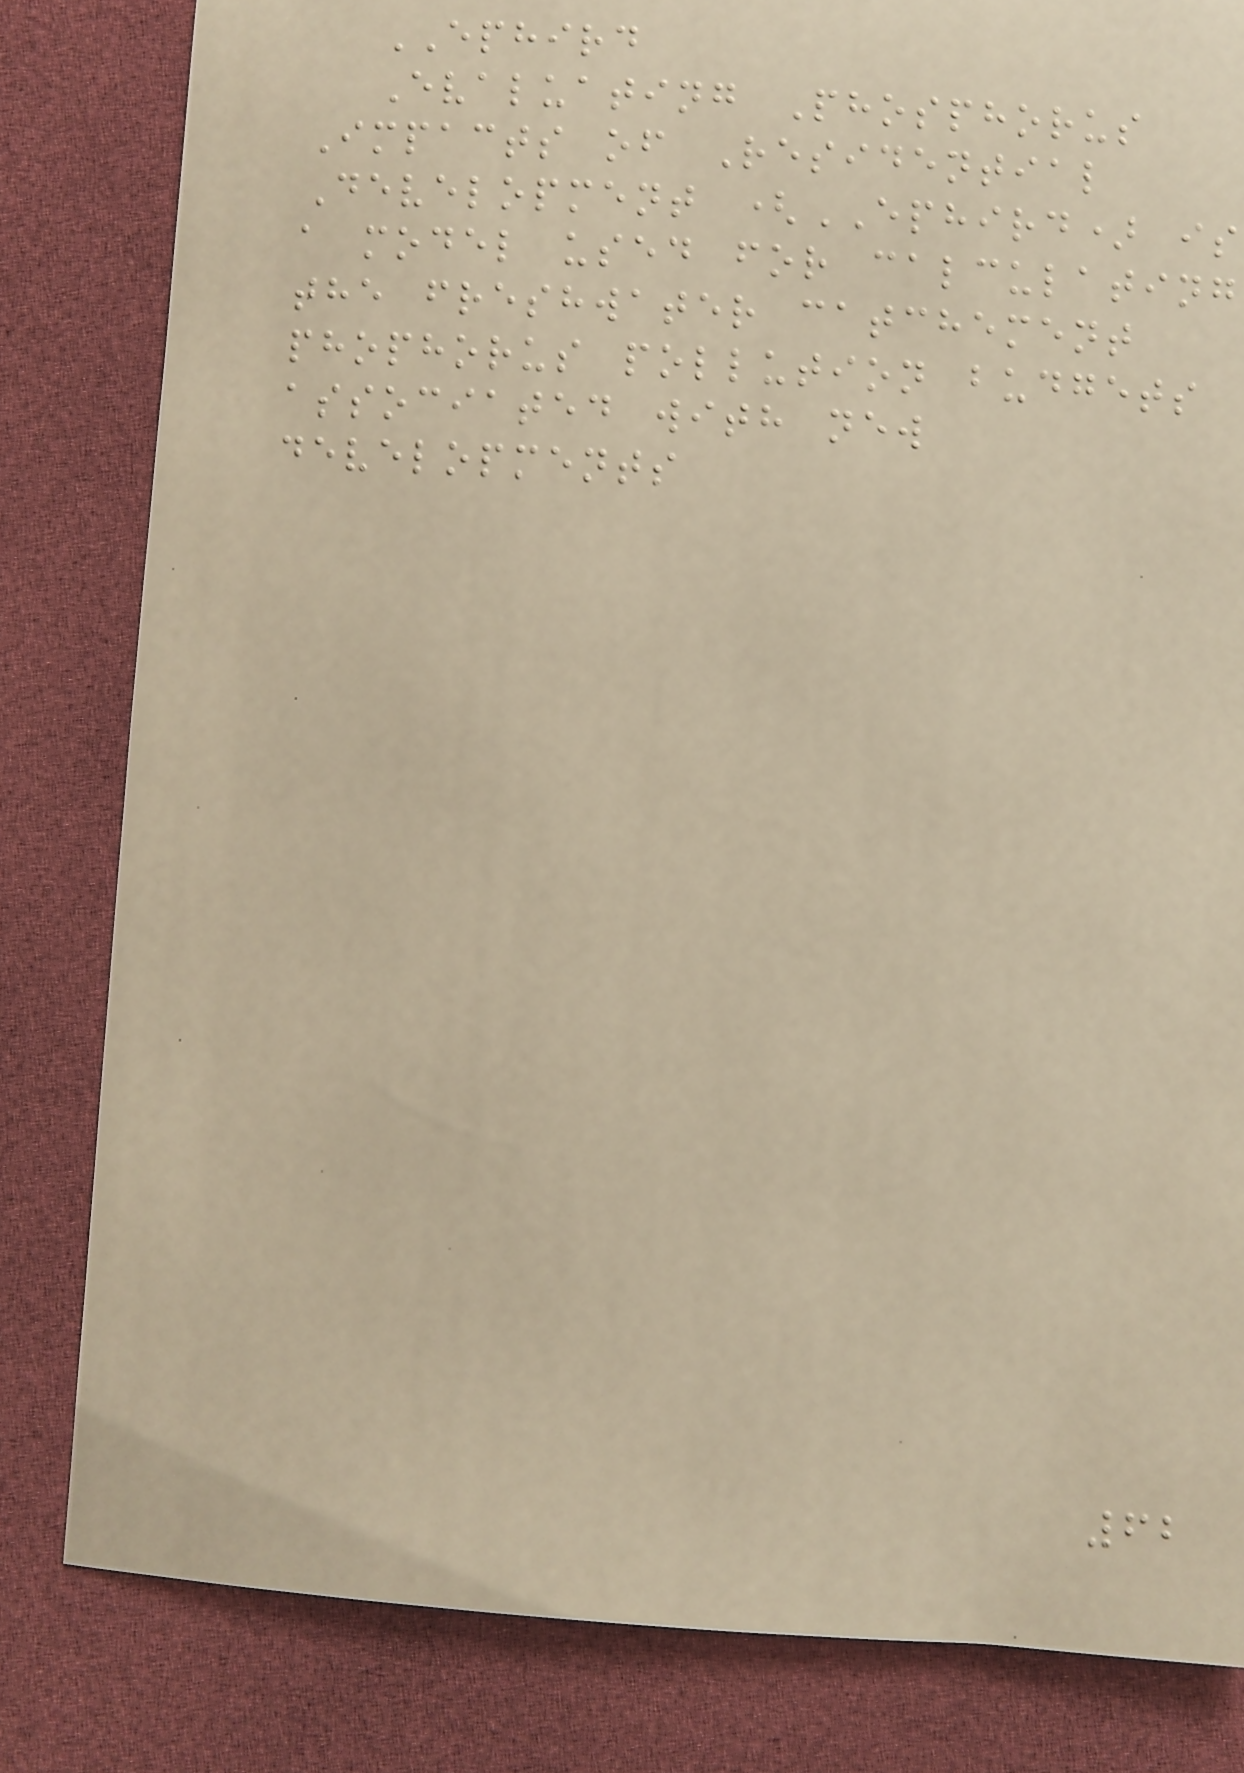EPHIRD
Evaluating Phosphorus
Impacts of Residential
Development (EPHIRD) is
a model used for calculating
the freshwater catchement
phophorus pollution budgets
associated with new
developments
62
